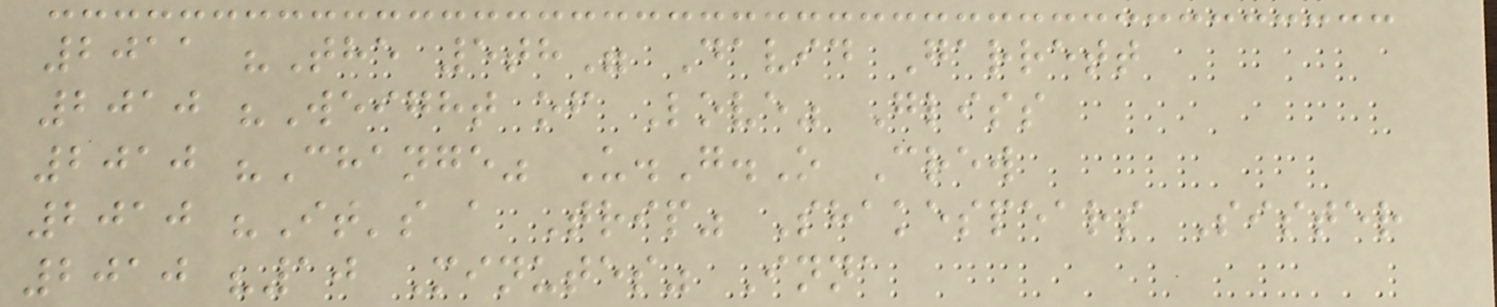2011 "The 5th" David Garrett
2010 "Weight of Love" Gliss
2010 "Change" U.G.O Crew
2010 "It's a Trip" Shakespears Sister
2010 "10 Minutes" Inna
